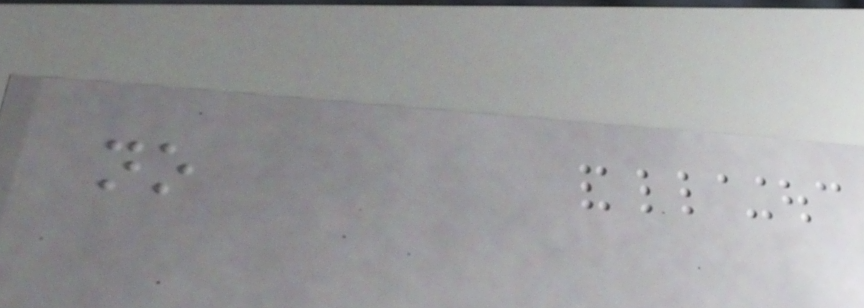no
